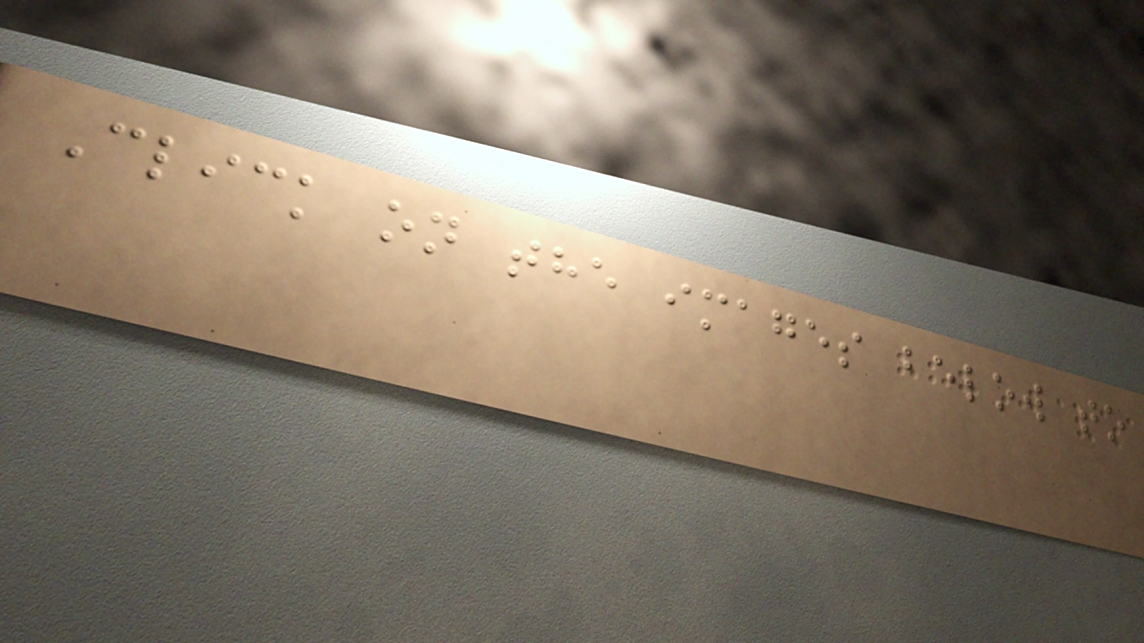Click on the images below to
